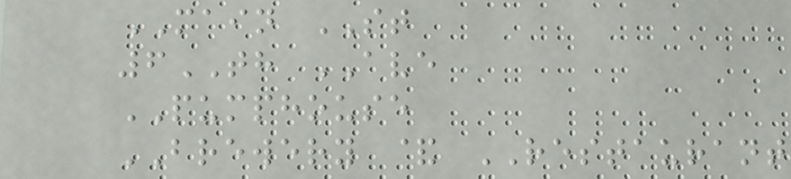MAIN ST
6TH AVE
PUMPHOUSE
BREWERY & RESTAURANT
